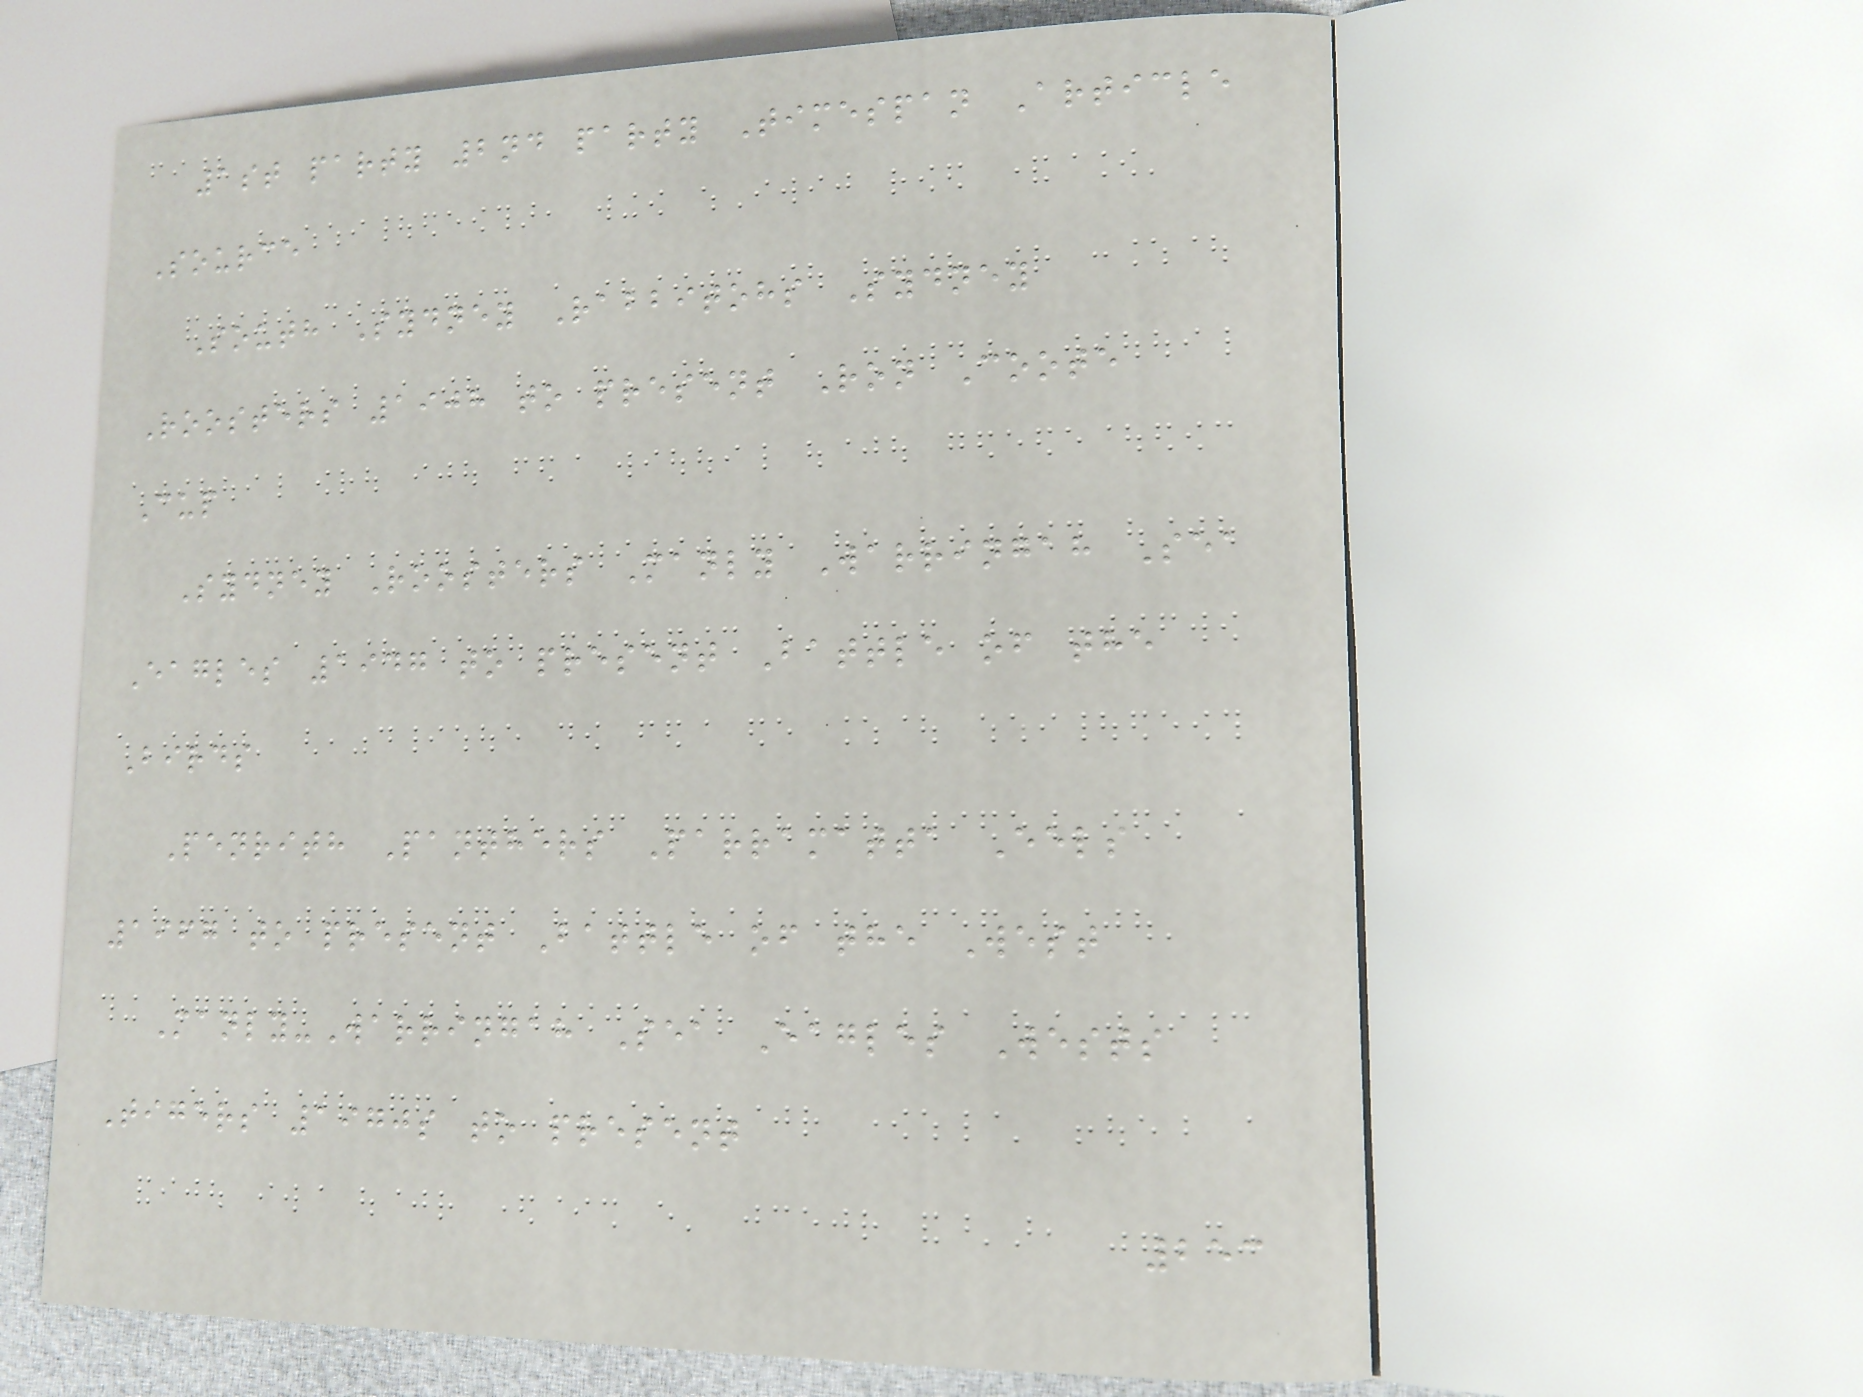1st party 2nd party Timespan Article
Source
South Sydney Rabbitohs Sydney
Roosters 1908 to present Ron Coote
Cup
Sydney Roosters Manly Warringah Sea
Eagles 1947 to present Battle of the
Birds
Penrith Panthers Parramatta Eels
1967 to present Battle of the West
Manly-Warringah Sea Eagles Wests
Tigers 1970s to present
253
